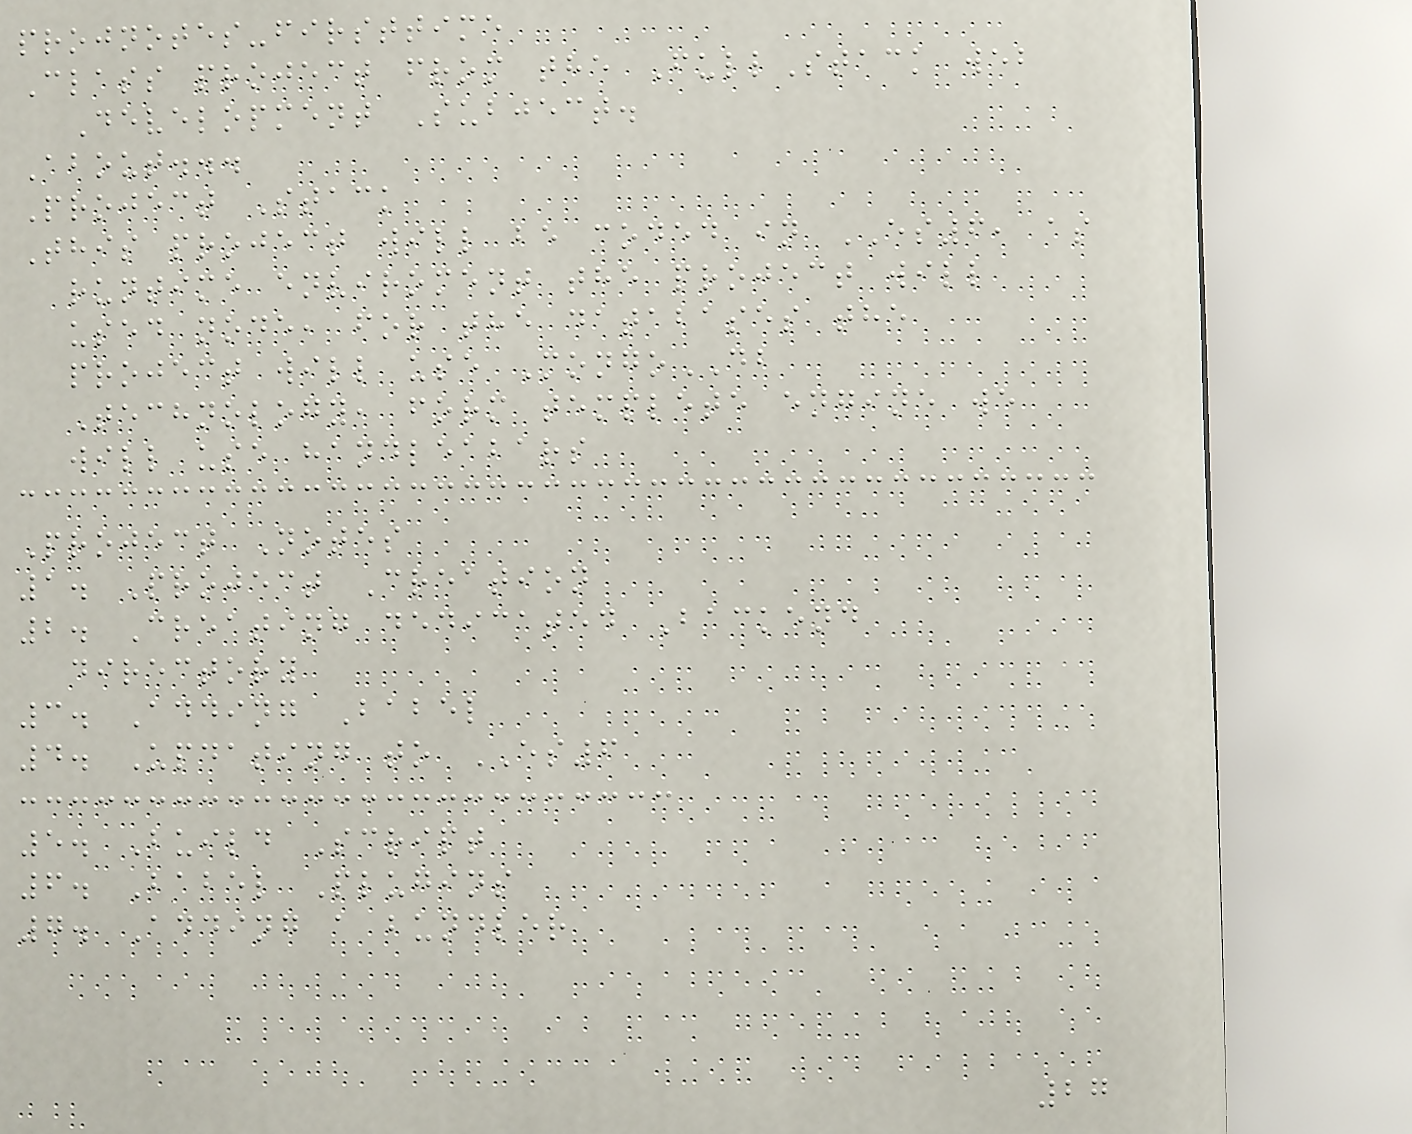projnotes-firsttime
Class project from the FullStack web
Development Subject.
About...
Project Stack
This project will be coded in ES6, as
runtime enviroment the project will
used node, for the databases the
project will use MongoDB
Technology, form templete engine we
will use handleabars
Project Notes
1. Project Creation
2. Creating dedicated Backend
directory
3. Adding Babel
4. Updating to ES6
5. Build Script
6. Babel Plugins
7. Adding a bundler
27
